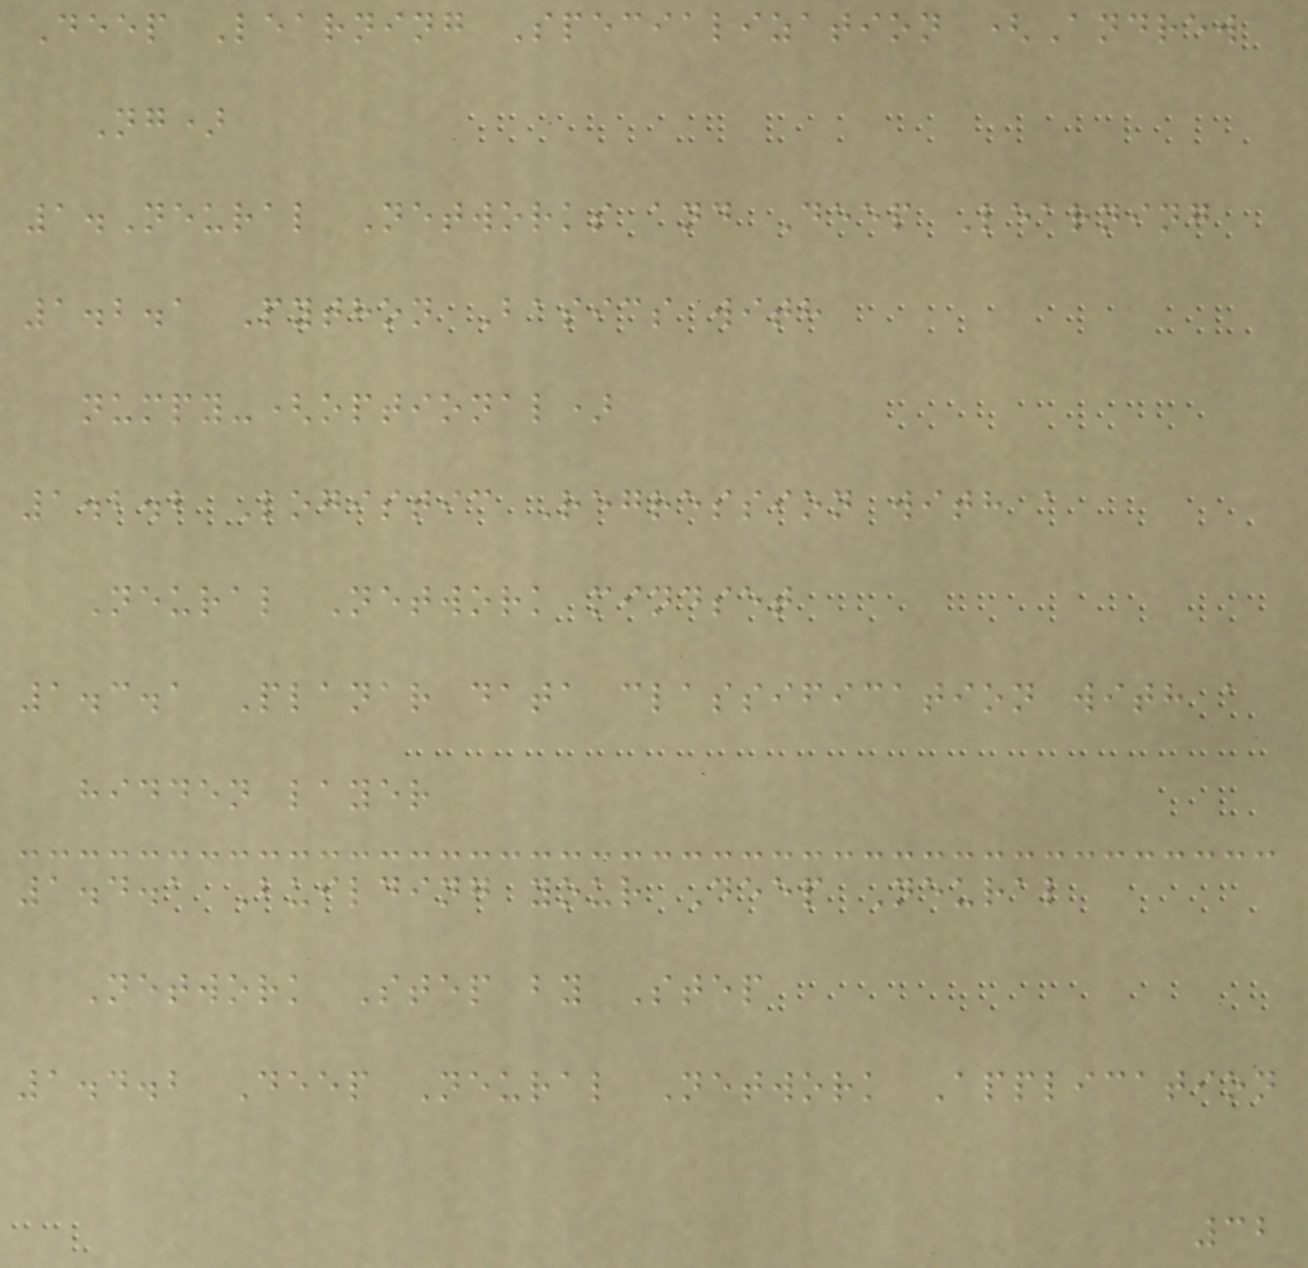Deep Learning Specialization (Andrew
Ng)
1.Neural Networks and Deep Learning
1.2.1 Python Basics with
numpy-(optional)
1.2.2 Logistic Regression with a
Neural Network mindset
1.3.1 Planar data classification with a
hidden layer
1.4.1 Building your Deep Neural
Network Step by Step
1.4.2 Deep Neural Network Application
32
